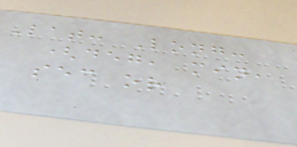Lat: Long:
(deg, min,
sec or
